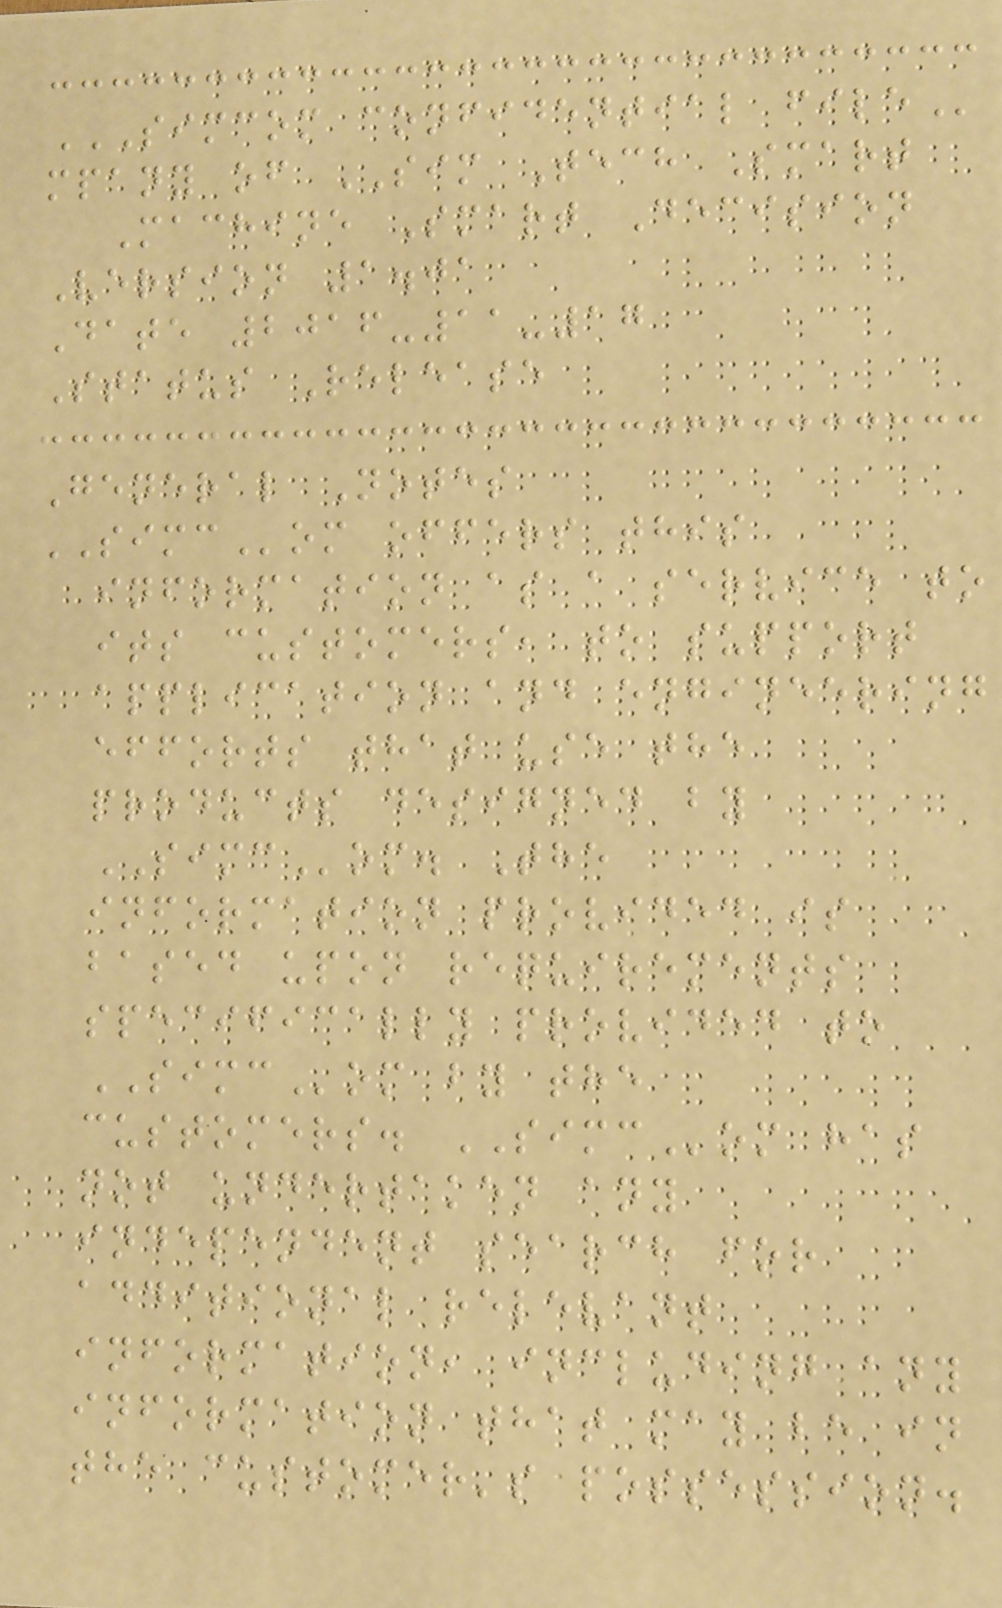SIMCOM CONFIDENTIAL FILE
mpany of SIM Tech Smart
Machine Smart Decision
Version 1.01
Date 2016-11-17
Status Release
General Notes
SIMCom offers this
information as a service to
its customers, to support
application and engineering
efforts that use the
products designed by
SIMCom. The
information provided is
based upon requirements
specifically provided to
SIMCom by the
customers. SIMCom has
not undertaken any
independent search for
additional relevant
information, including any
information that may be in
the customer's possession.
